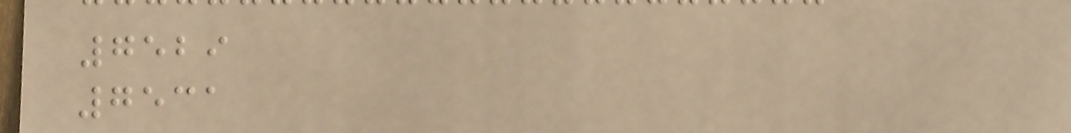7529
7531
